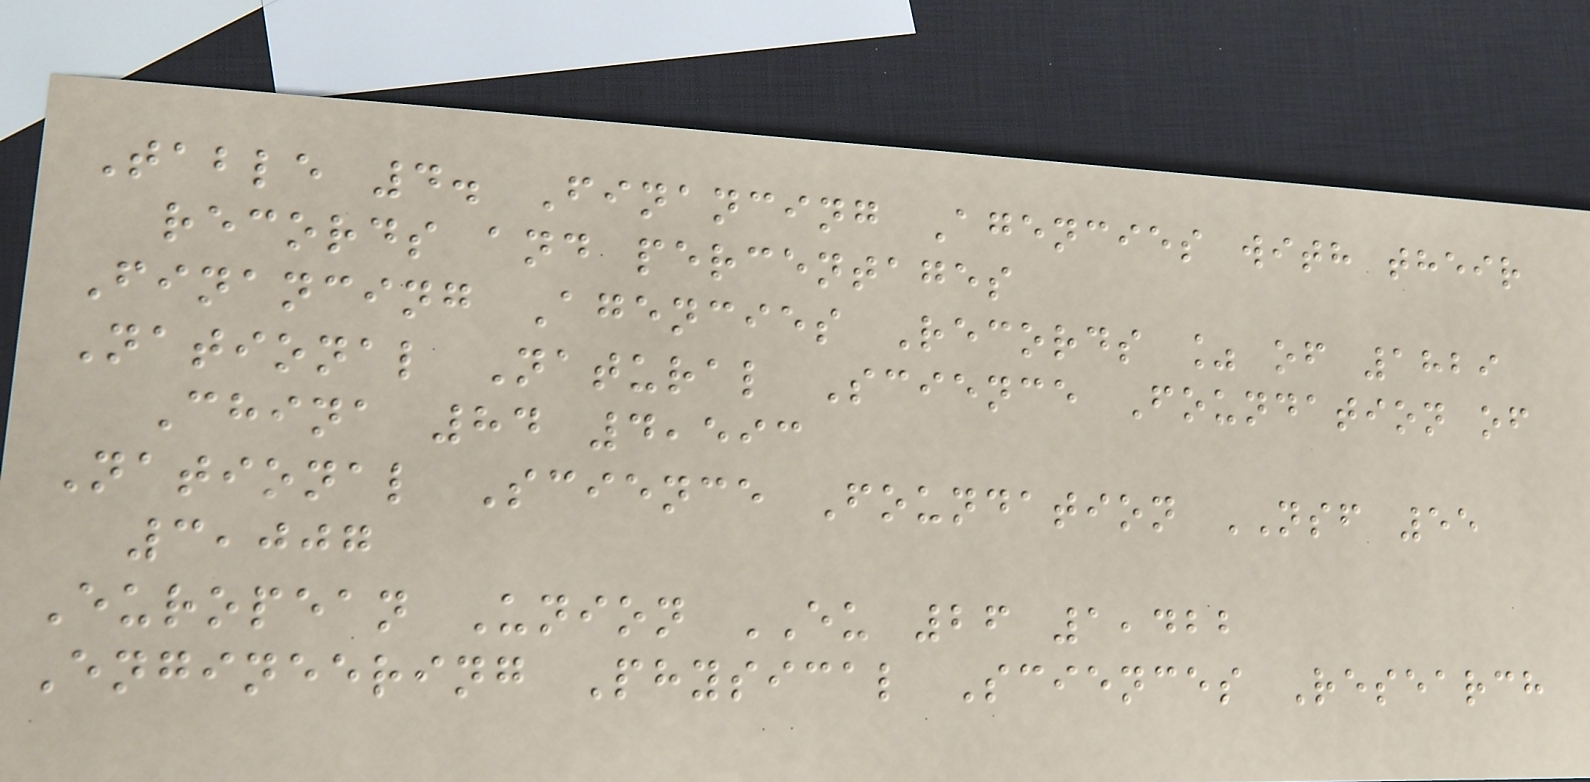Table 4. Financing Agencies with their
records and percentages
Financing Agencies Records % of 1829
National Natural Science Foundation of
China 84 4,593
National Science Foundation NSF 55
3,007
European Union EU 26 1,422
Engineering Physical Sciences Research
